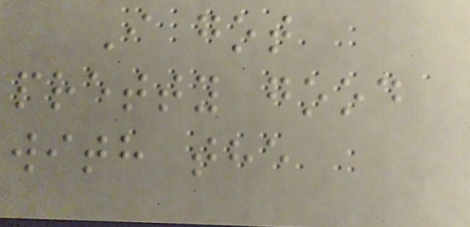I got
pretty good
with the
